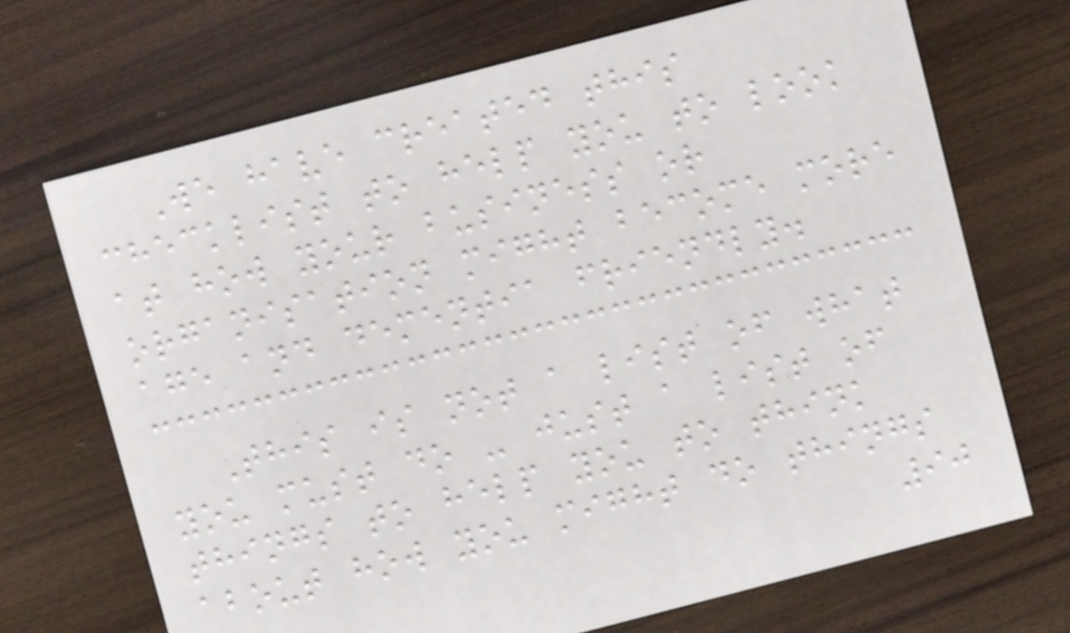We have created this
checklist to help you to look
at how your business or
organisation might become more
age and dementia friendly.
This is not a list of what
you must do - just a list of
things to help you to think
about how you might do things
90
